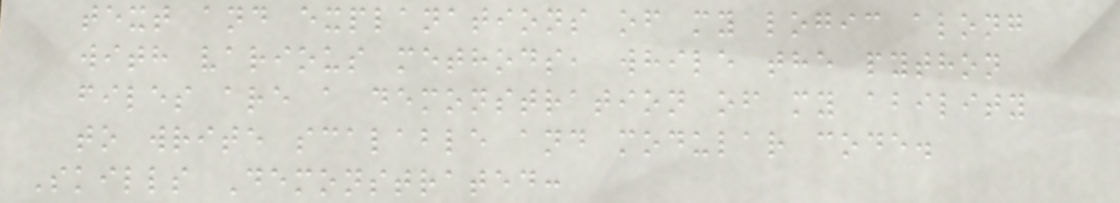text and explanations of my logic along
with various methods, while the python
files are a demonstration of my ability
to write scalable and modular code.
Skills Demonstrated:
